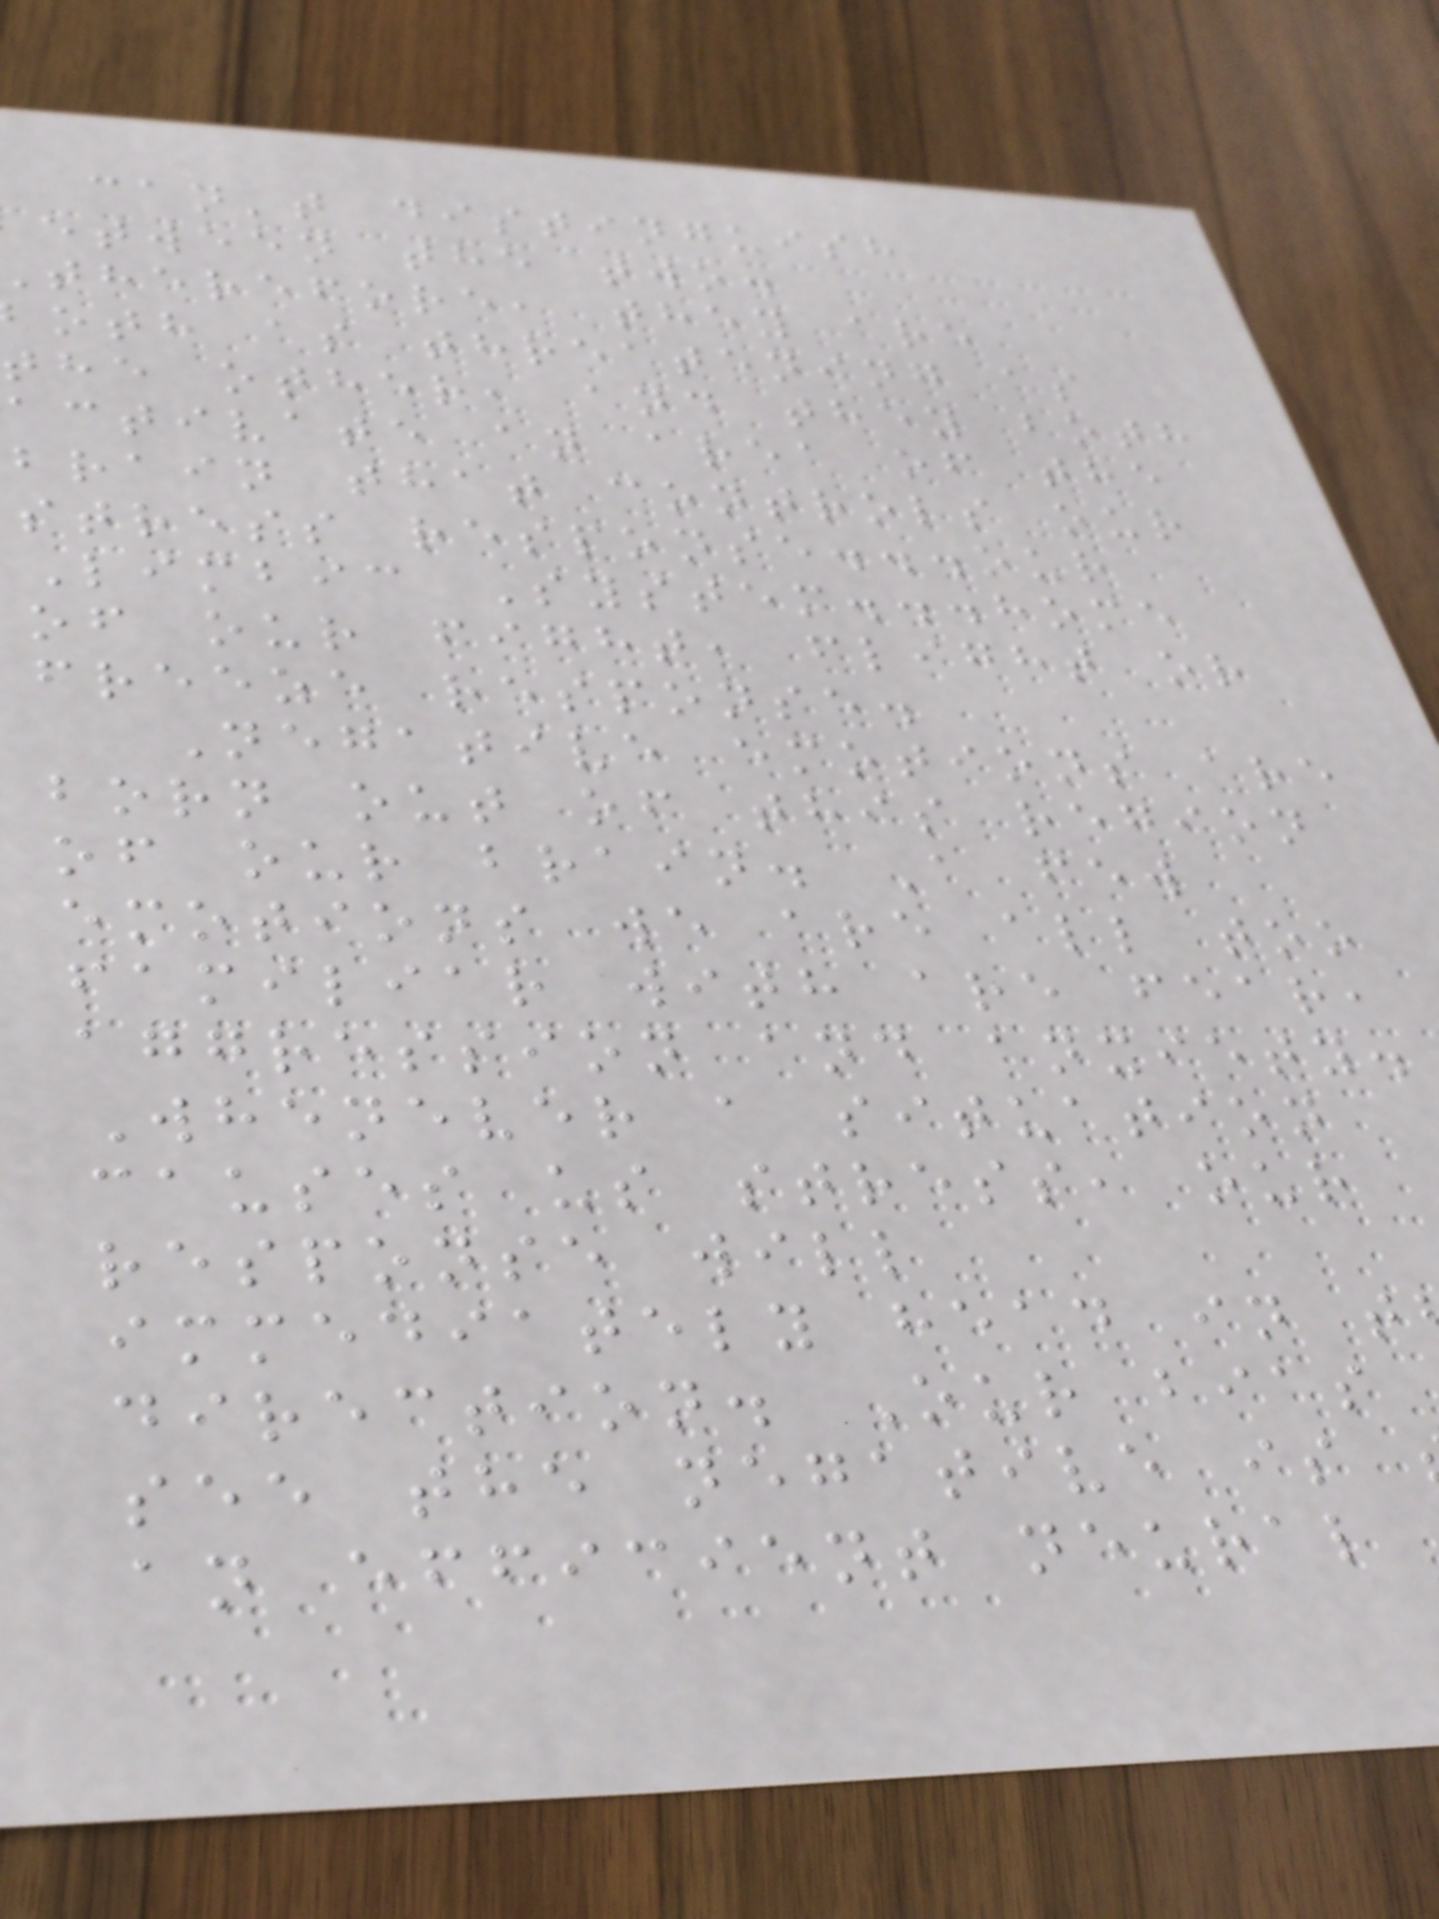can't distinguish
etween the two.
therefore, they are
oth as threatening as
the other, and they both
activate an area of the
brain that controls our
stress response...our
Limbic System...home
of our fight, flight or
freeze response.
Negative emotions are
born out of this region
of our brain. A few
emotions we are all too
familiar with are fear,
aggression and anxiety.
Whenever a situation
causes us stress, our
response will
immediately head in t
direction. Our bias
see the negative is
an efficient neural
